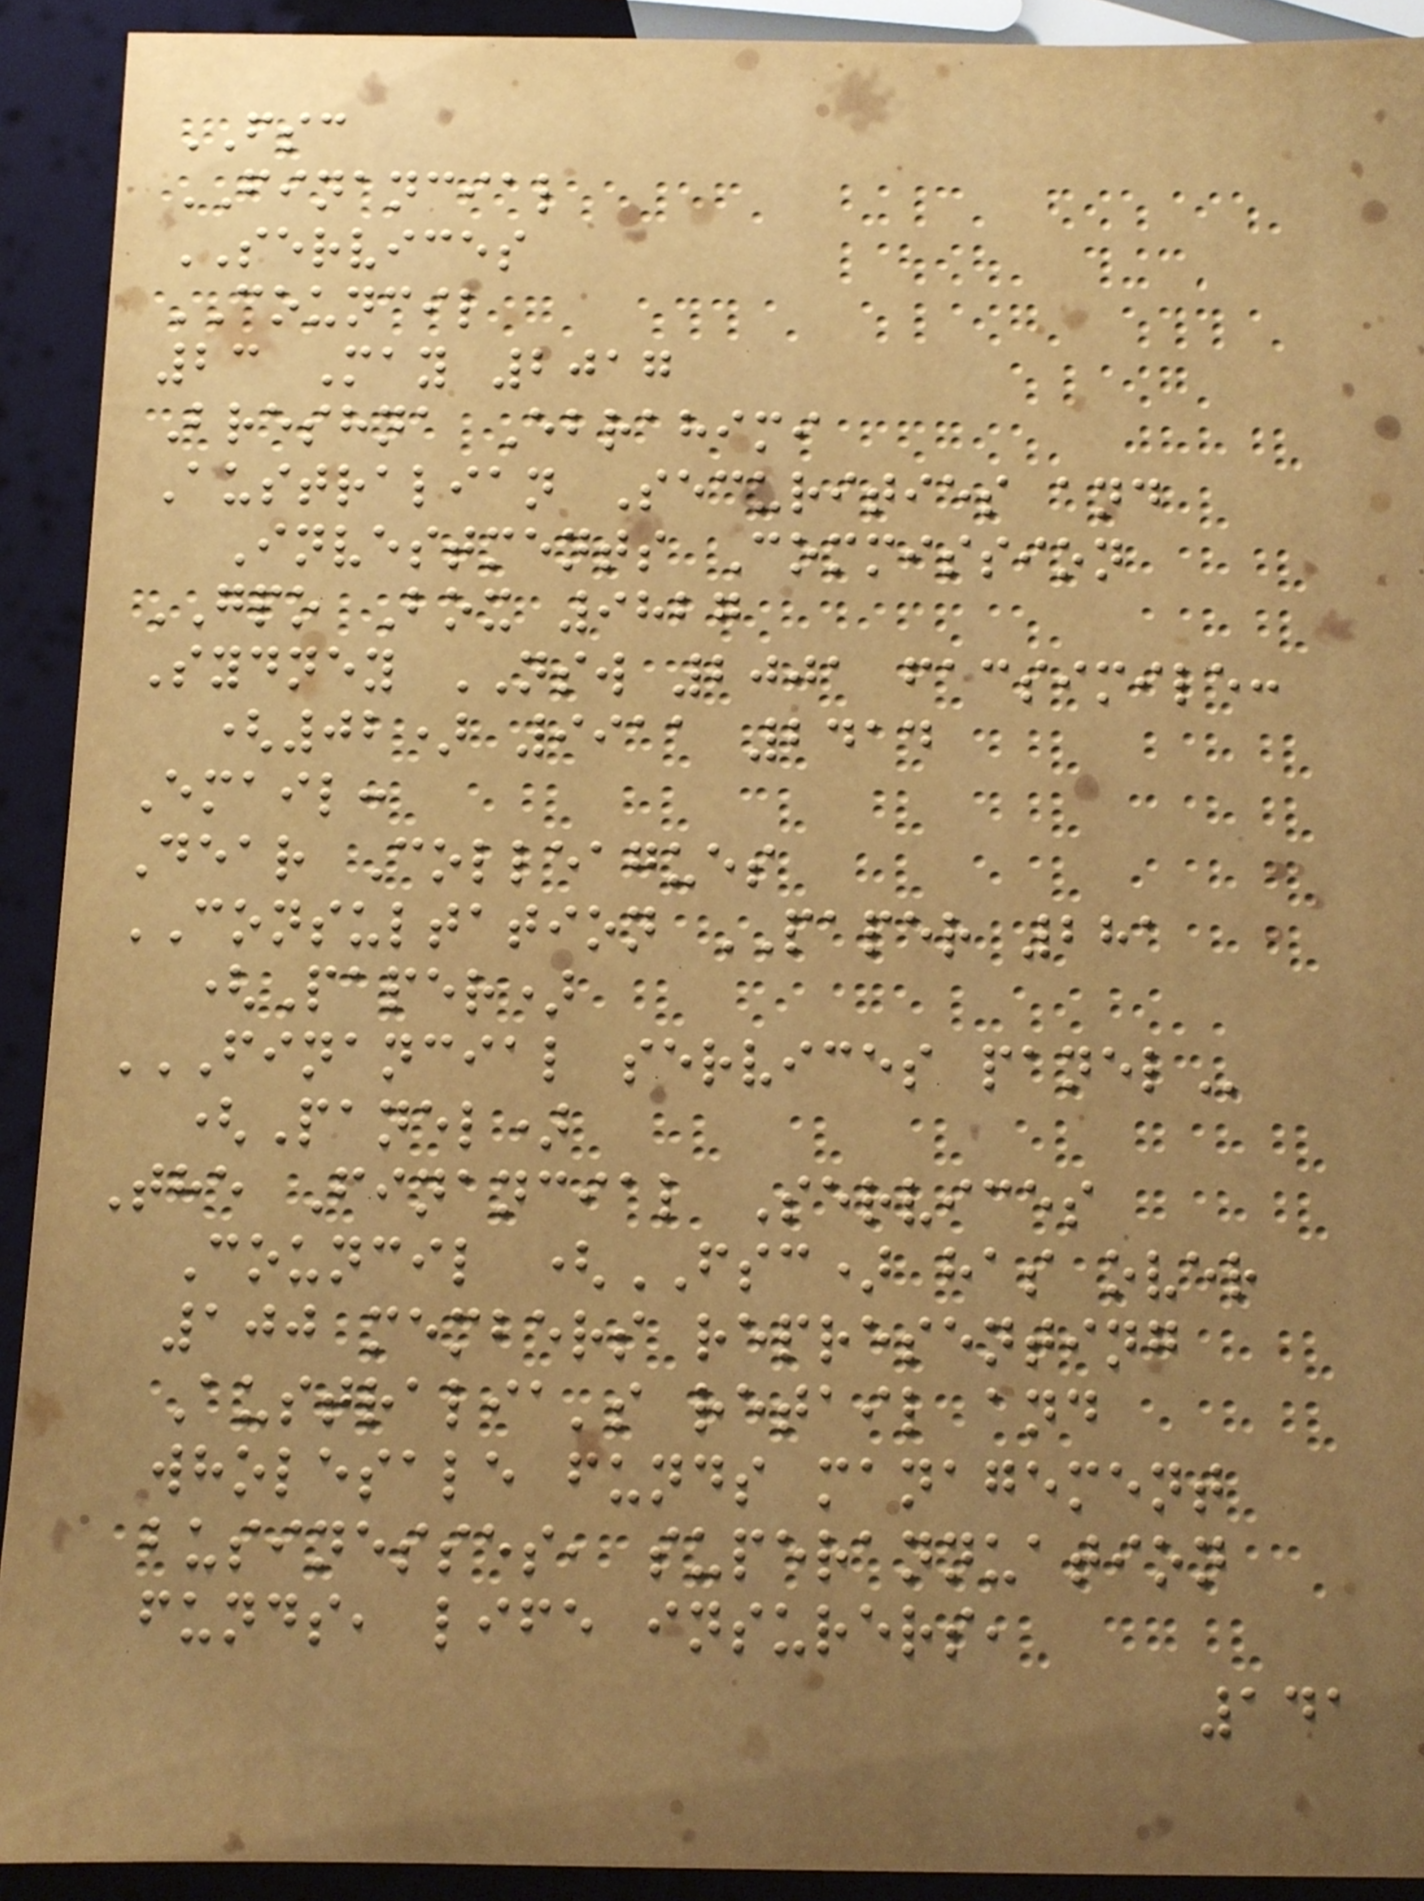FSC
FINANCIAL
SERVICES
COUNCIL
23 May 2017
Breshna Ebrahimi
Australian Securities and
Investments Commission
GPO Box 9827
Sydney NSW 2001 facsimile:
(02) 9911 2414
Email:
Dear Colleagues
CONSULTATION PAPER 281
(Paper)
FINANCIAL SERVICES PANEL
(Panel)
The Financial Services
Council (FSC) has over
100 members representing
Australia's retail and
wholesale funds management
businesses, superannuation
funds, life insurers,
141
